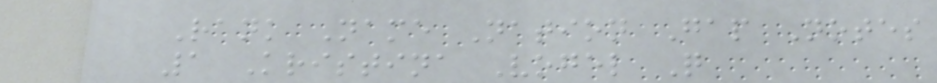Rank Name Nation Gap Notes
1 Kristina Vogel Q
